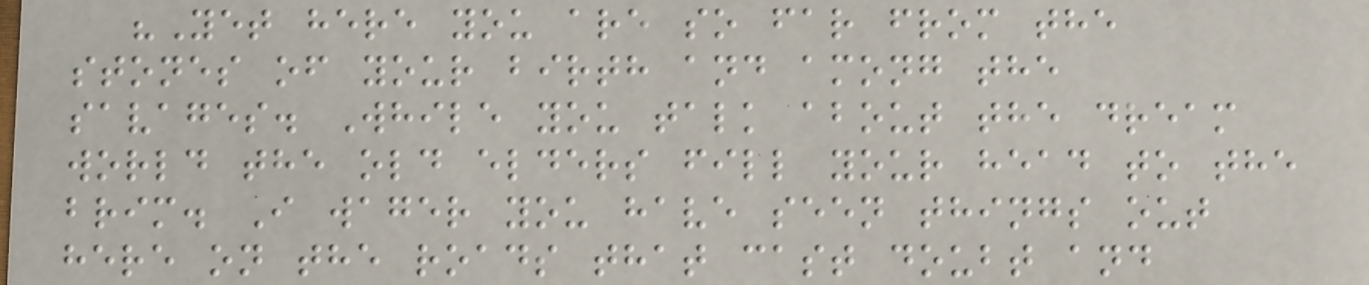"Yet here you are so far from the
stones of your birth and among the
savages. While you talk about the dream
world the old elders fill your head to the
brim. I wager you have seen things out
here on the roads that cast doubt and
